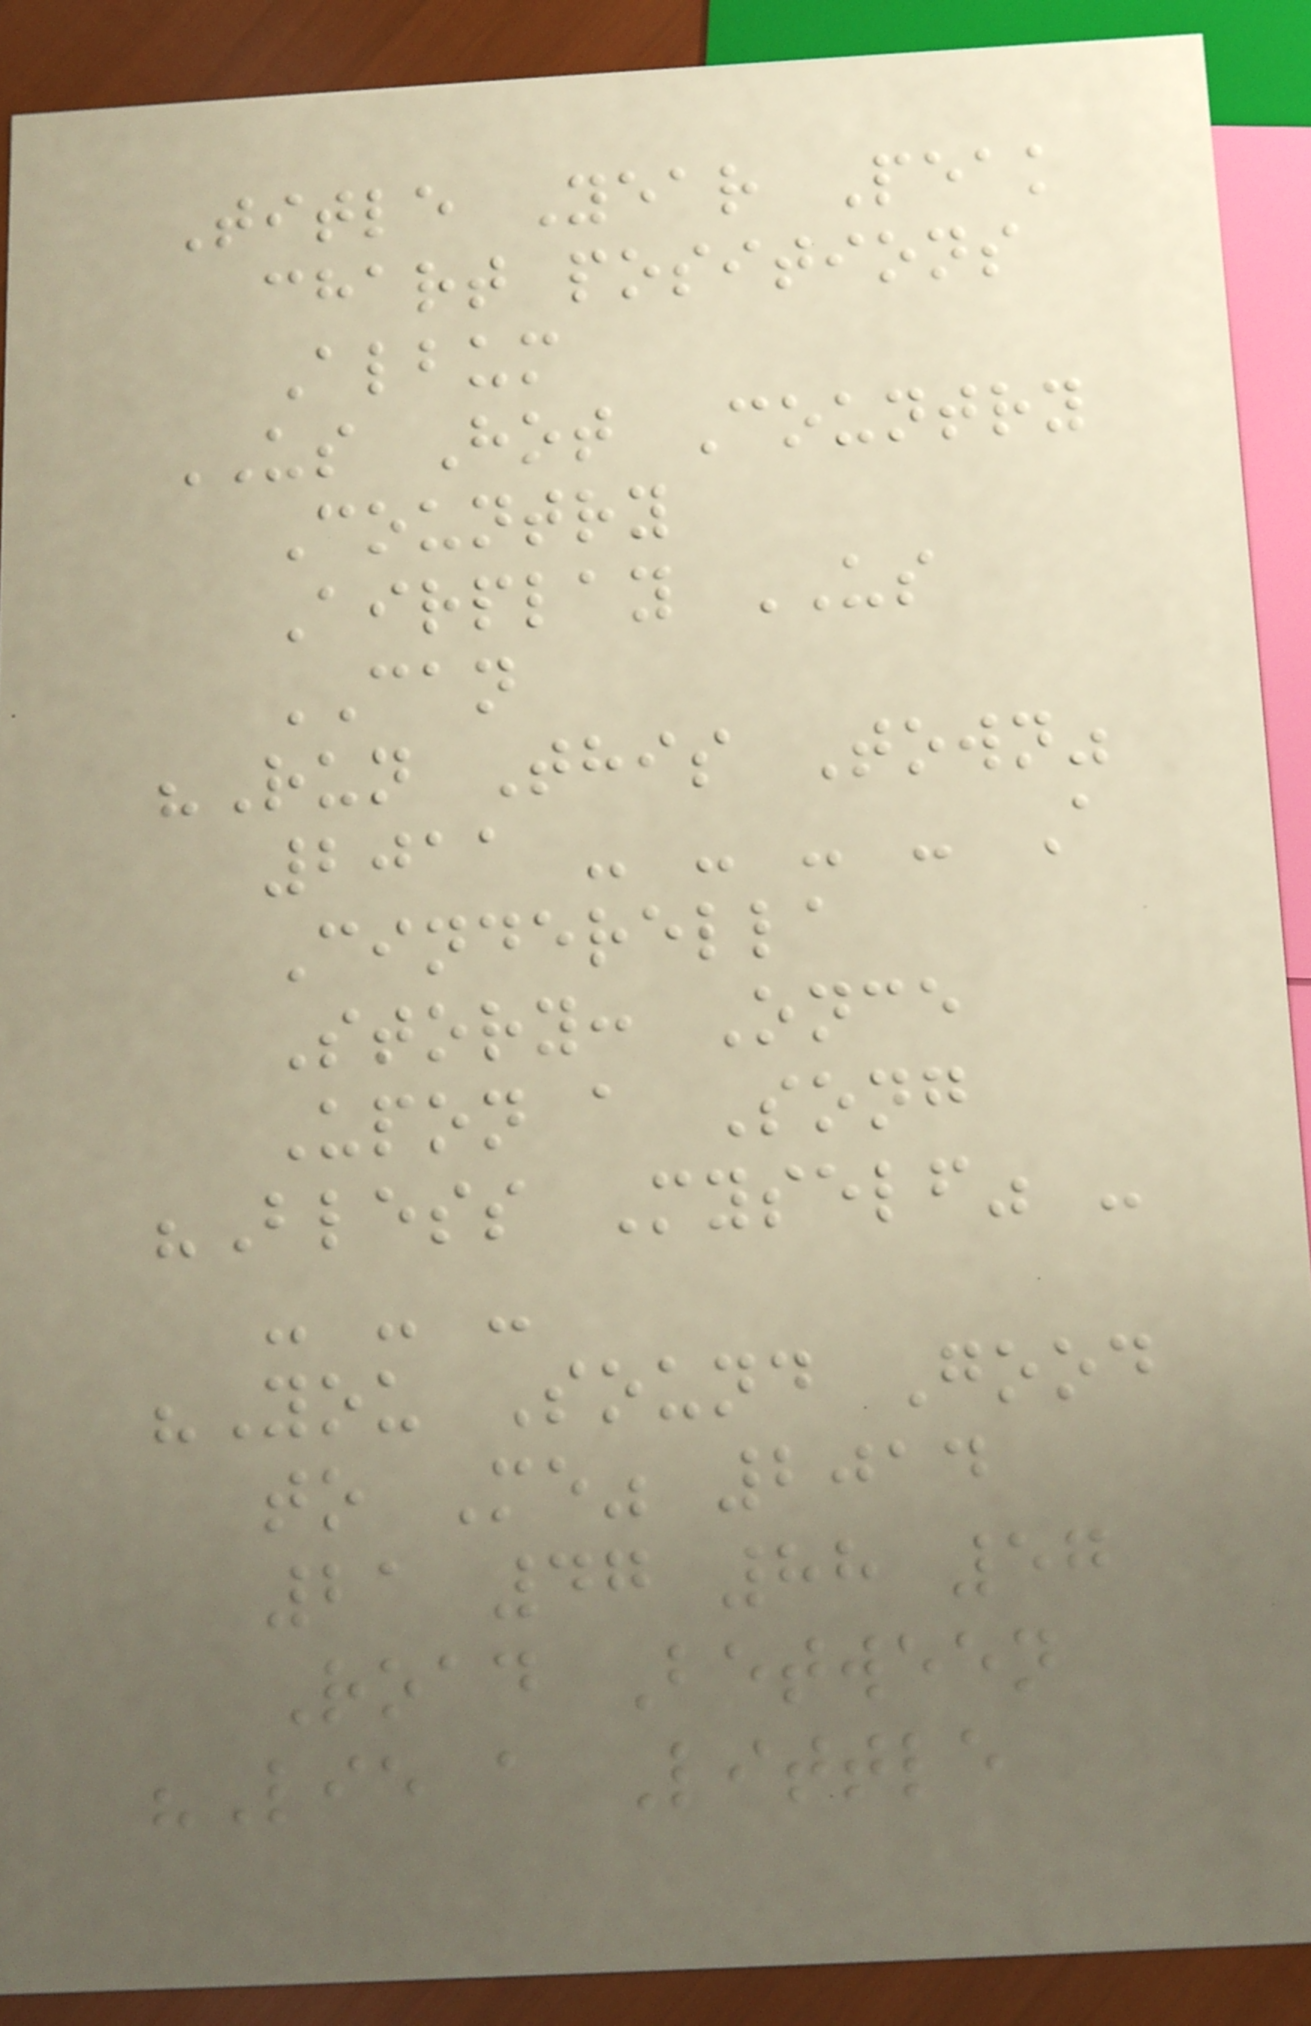Title Year Peak
chart positions
Album
US Hot Country
Country
Airplay US
CAN
"Run This Town"
2011 - - - - A
Cinderella
Story: Once
Upon a Song
"Bless Myself" -
- - -
"You Sound Good
to Me" 2014
21 47 88 57
Road Between
"Lie a Little
